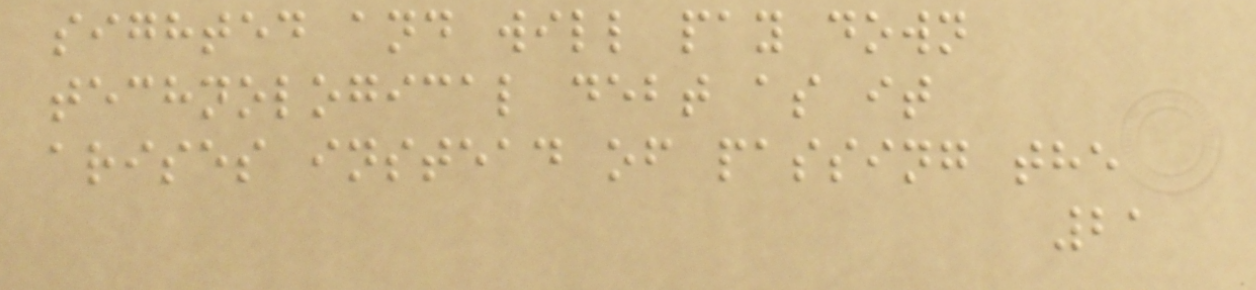sighted and will pay down
technological debt as it
arises instead of passing the
21
